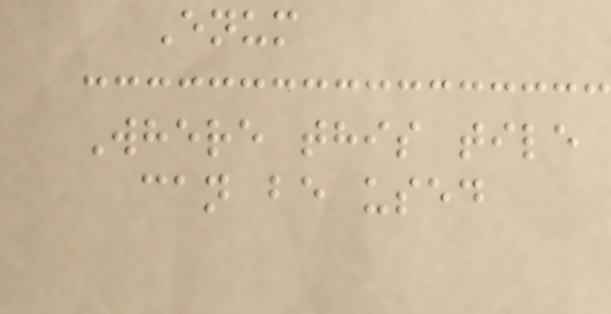Enum
Where this tile
can be used
